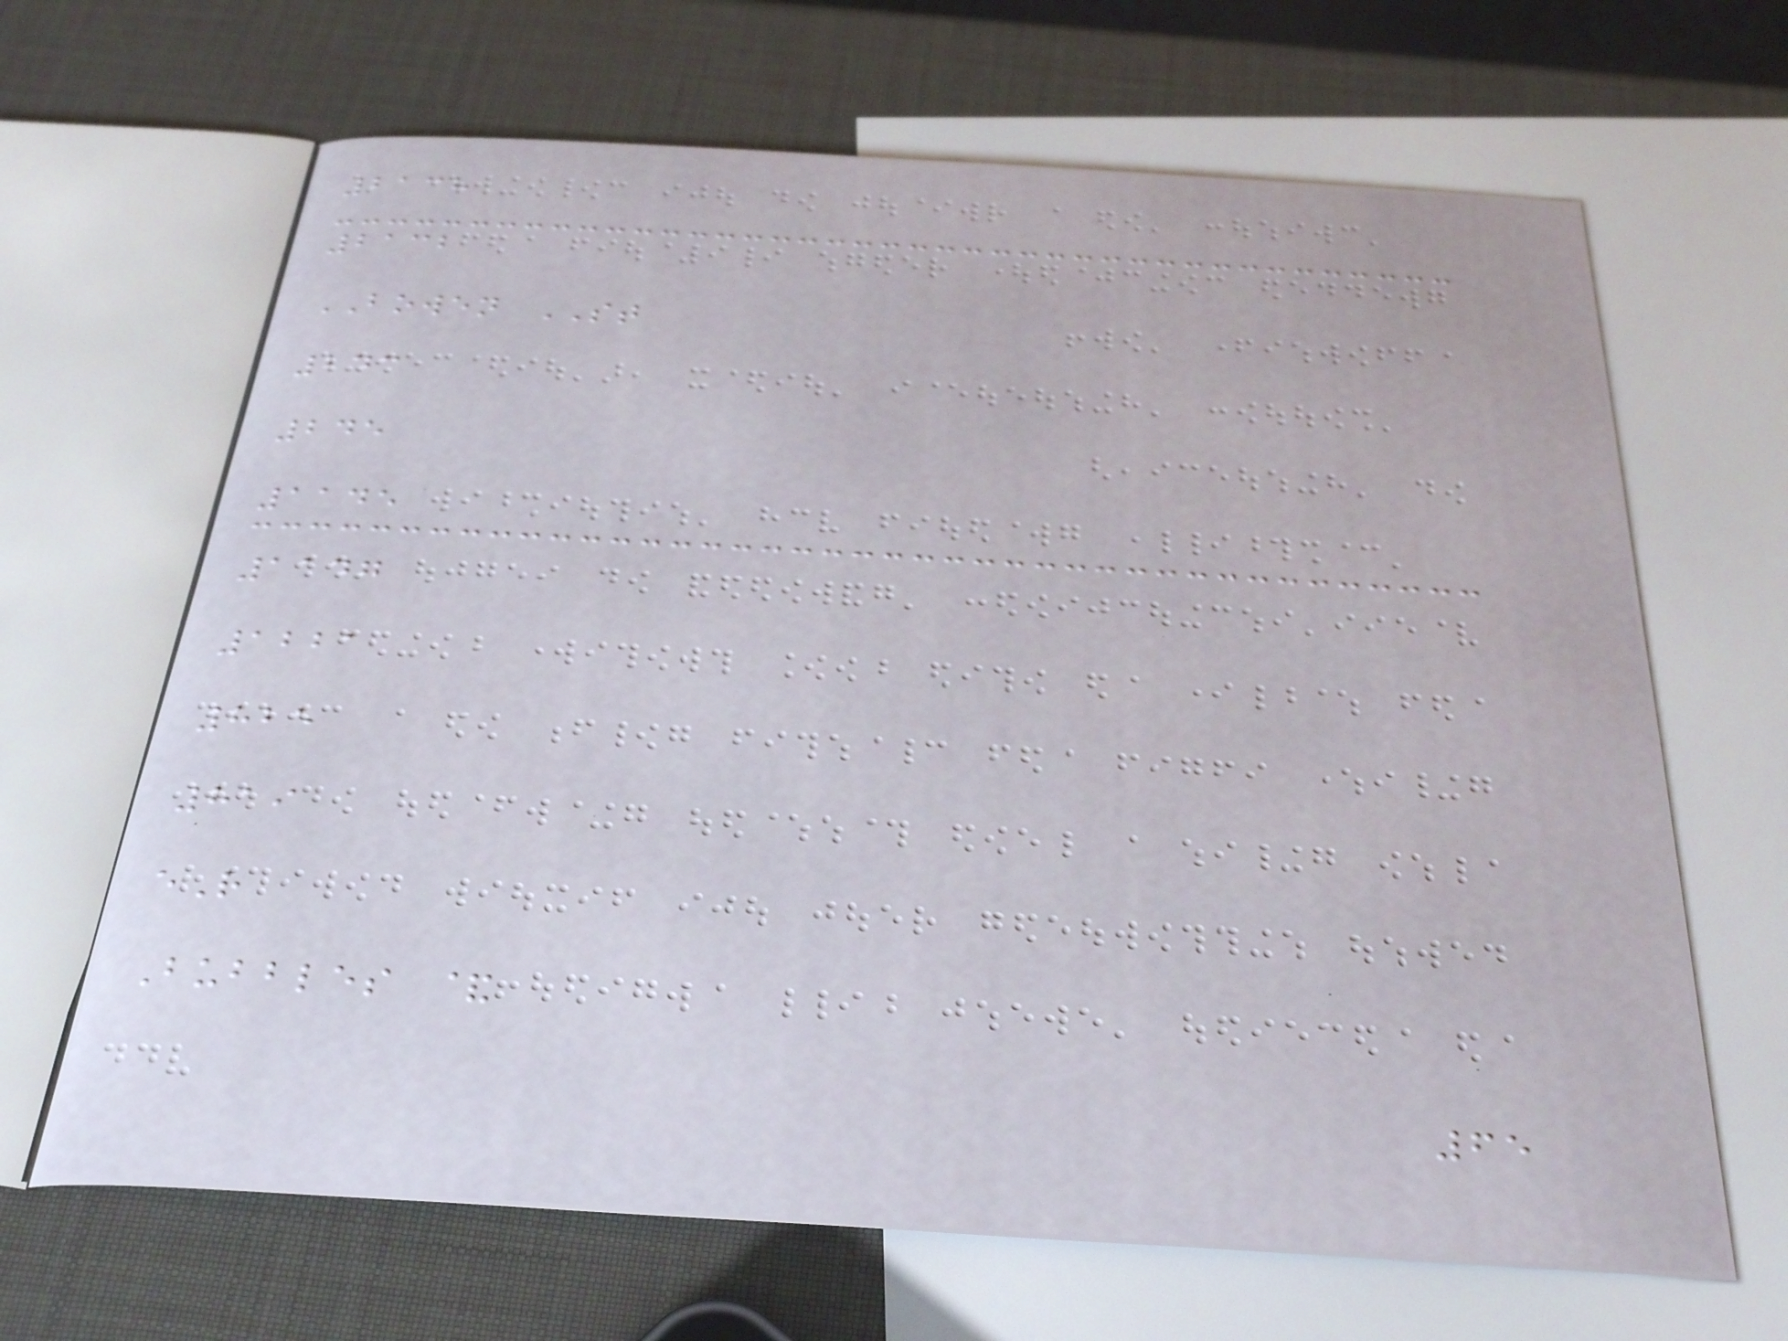2138
2132
BOWEN ST
243
245
1145
1147
1221
825
819
eR
Bubbles &
65
